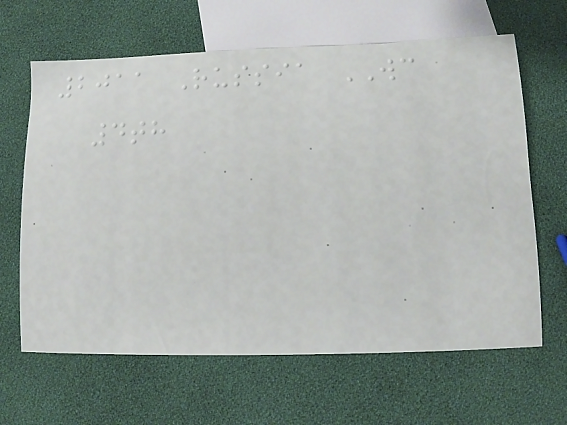2011 Russia WC
4th
